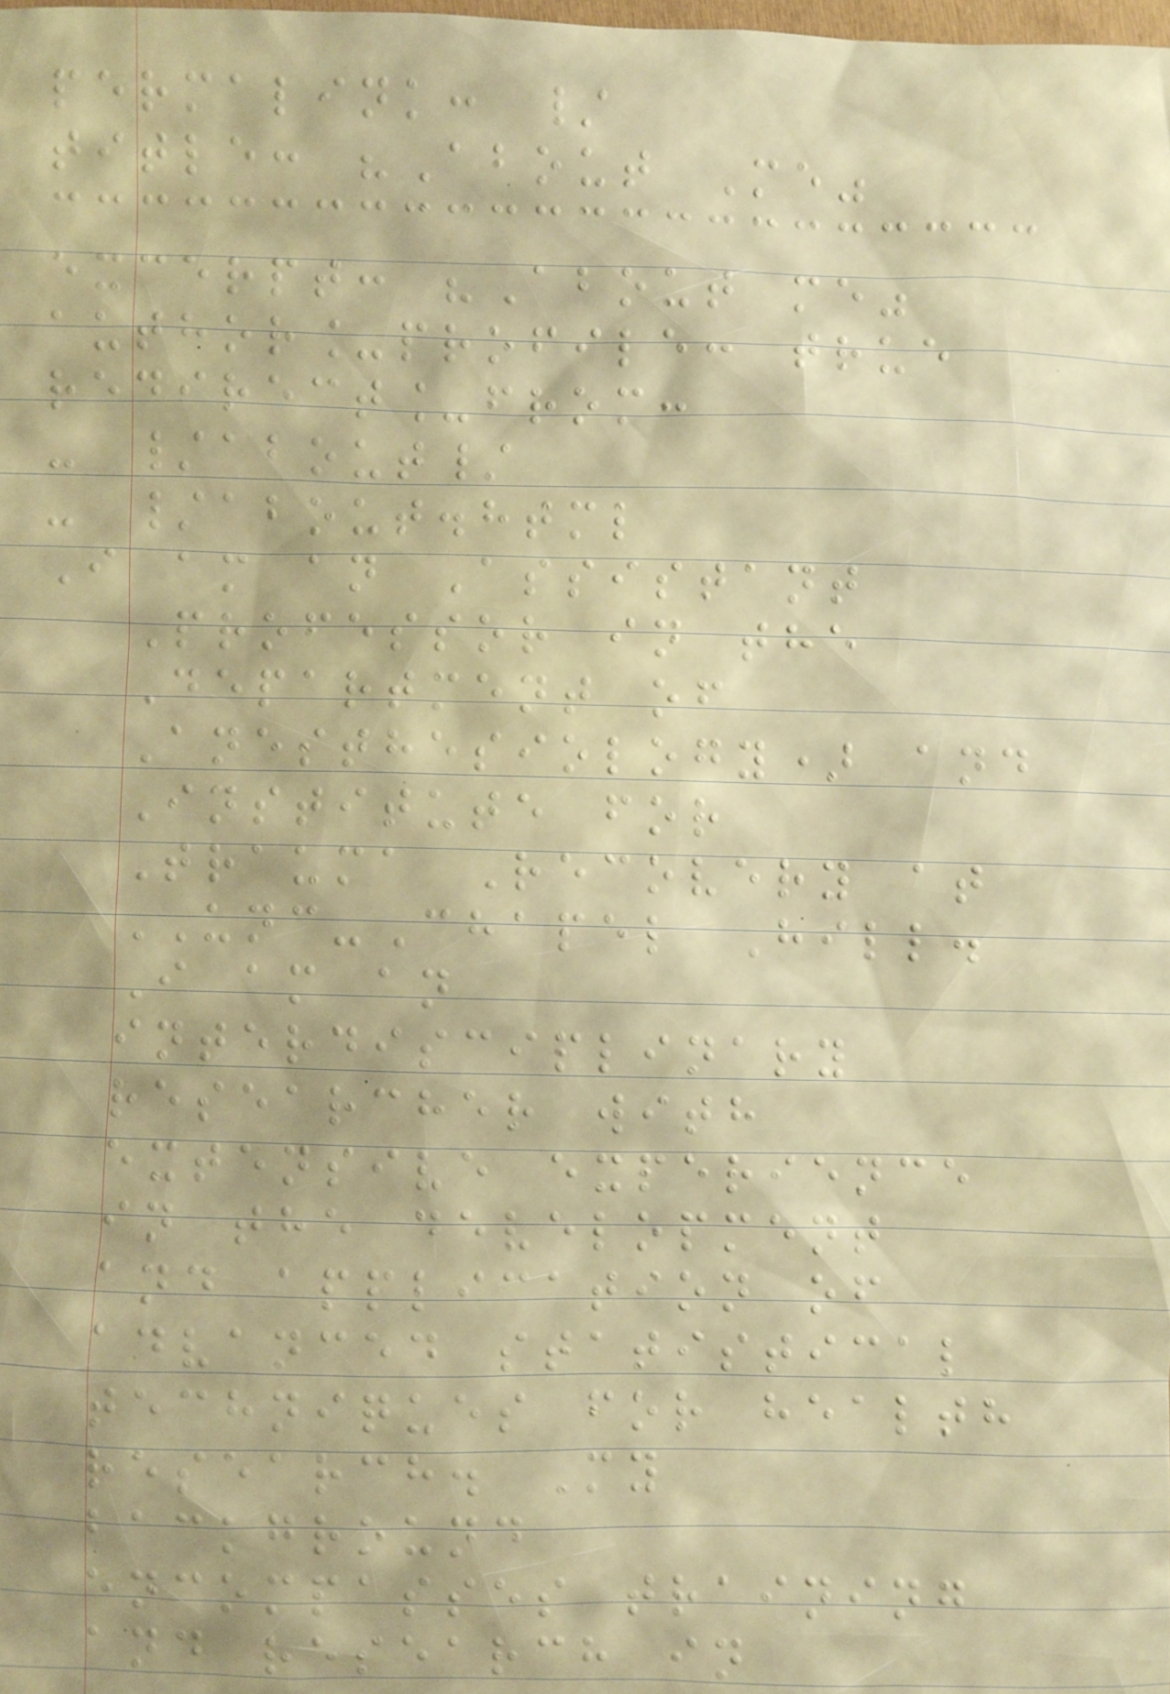permalink: /
title: "About Me"
excerpt: "About me"
author_profile: true
redirect_from:
- /about/
- /about.html
I am an Assistant
Professor in the
Department of
Anesthesiology) and
Institute for
Trauma Recovery at
UNC-Chapel Hill.
I am an
interdisciplinary
researcher with
extensive experience
in the development
and application of
advanced statistical
techniques for health
research. My
background
encompasses training
and research in
